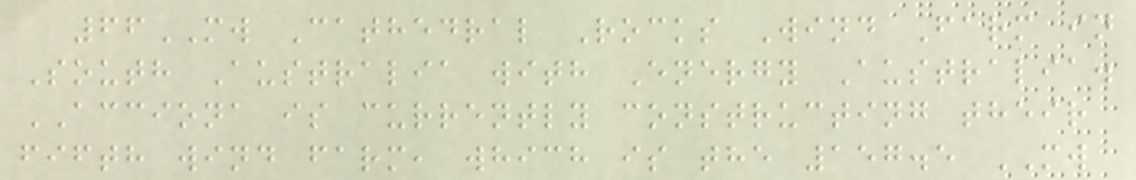66MW Cathedral Rocks Wind Farm in
South Australia with Energy Australia.
ACCIONA is currently constructing their
fifth wind farm, which is the 157.5 MW
